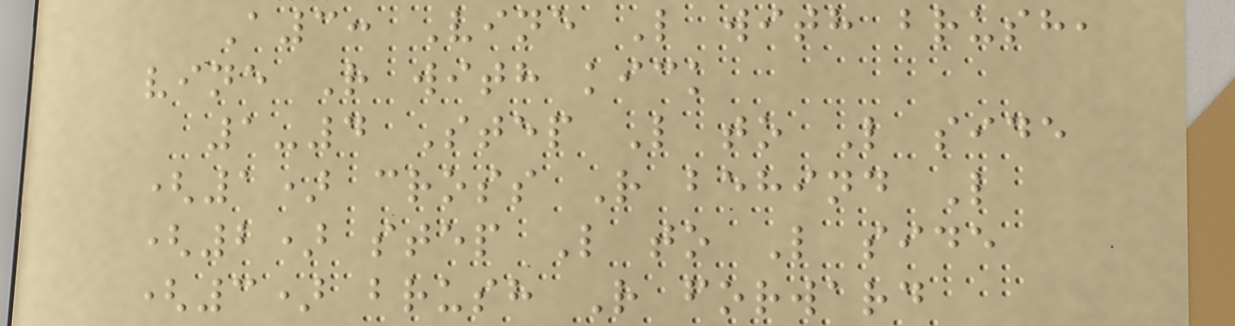A3: Vine L with brush,
vine R with kick
1-4 Step L to L side
(1) cross R behind L
(2) step L to L side
(3) brush R forward
